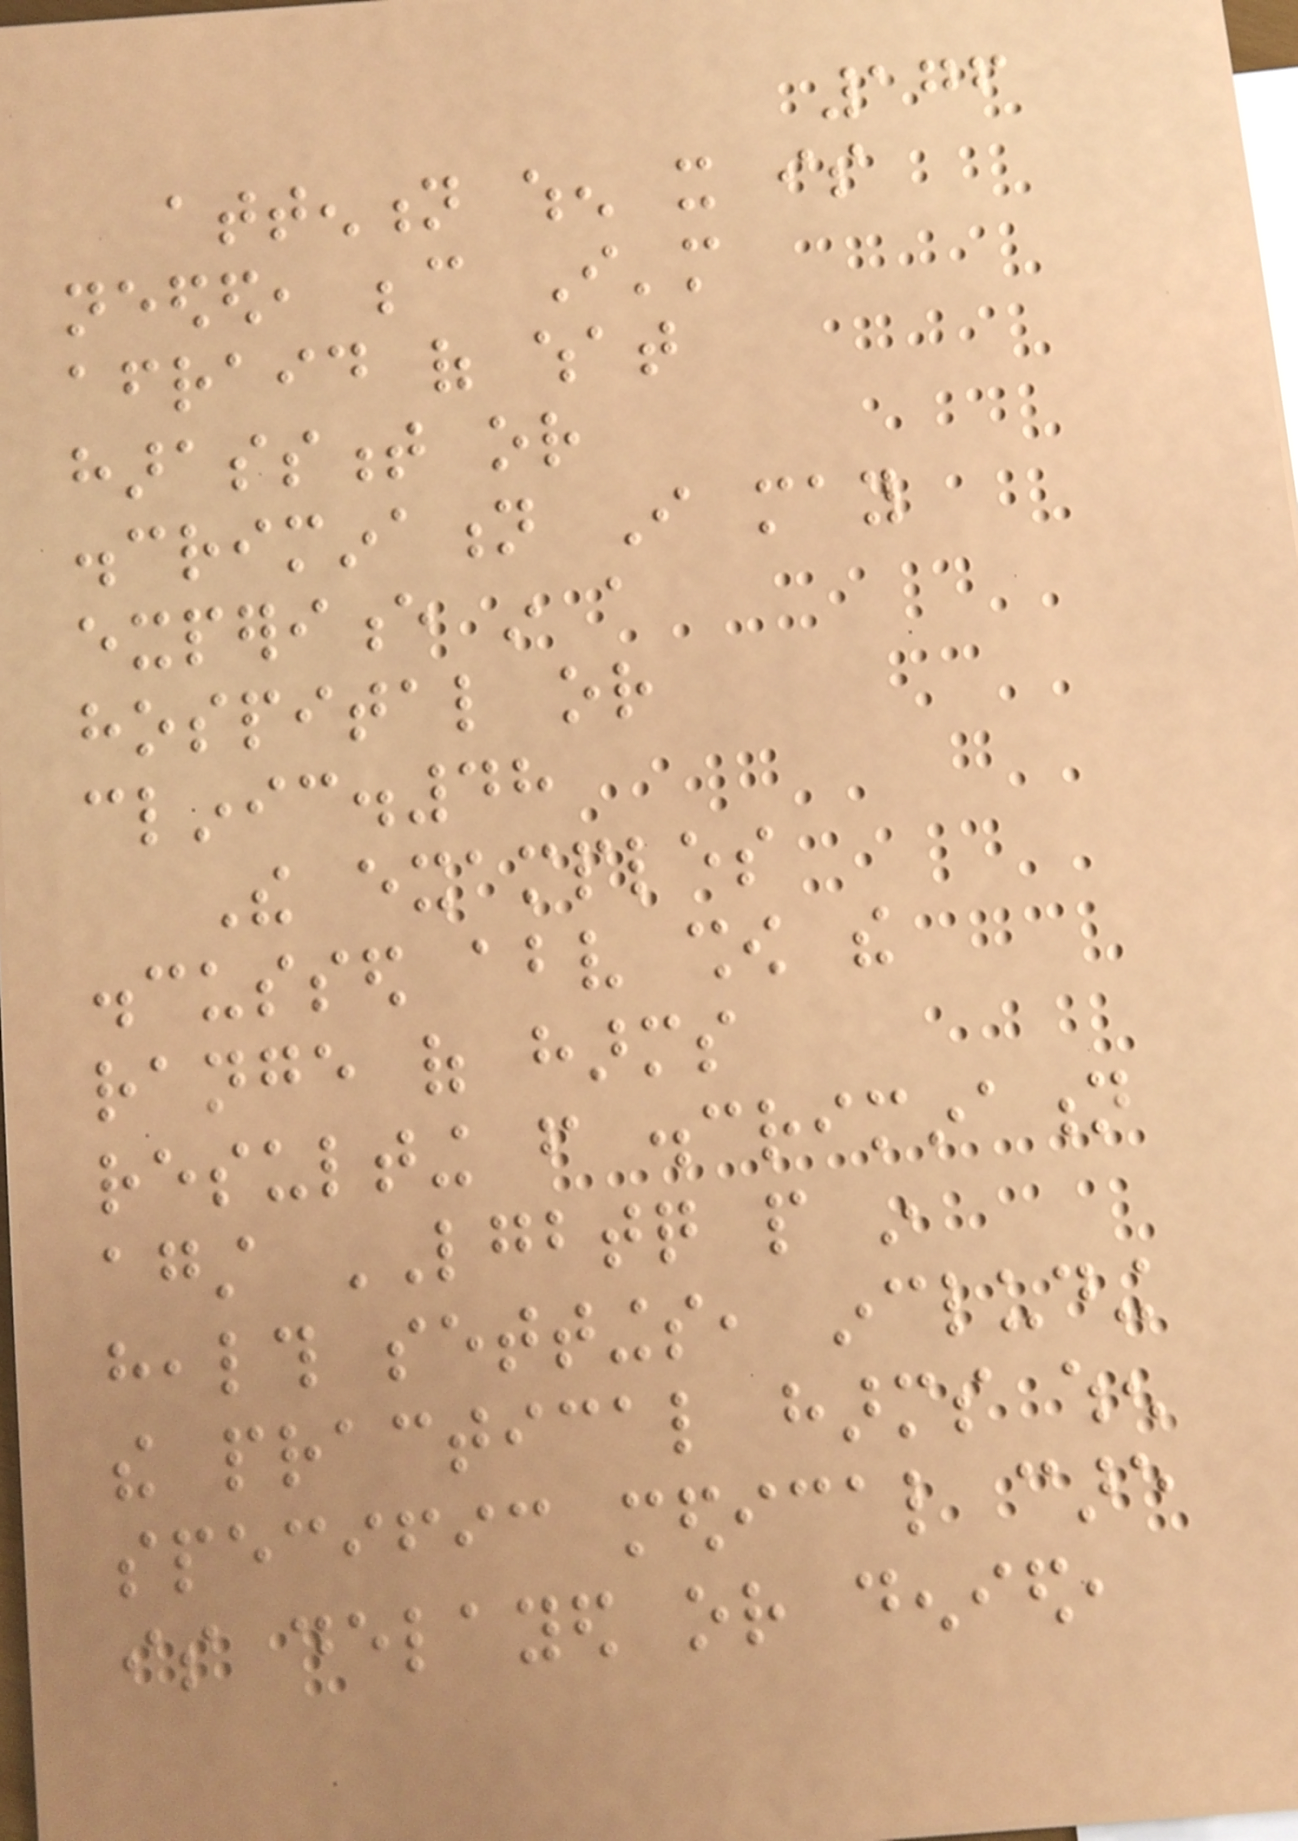176
attention when it is
needed, because I'm
afraid of what
harassment or
discrimination I may
experience in a
hospital or
clinic.48
The examples
discussed above show the
range of harms
resulting from discrimination
against LGBTQ people in
health settings, including
the practical harms when
specific medical care
is delayed or denied,
